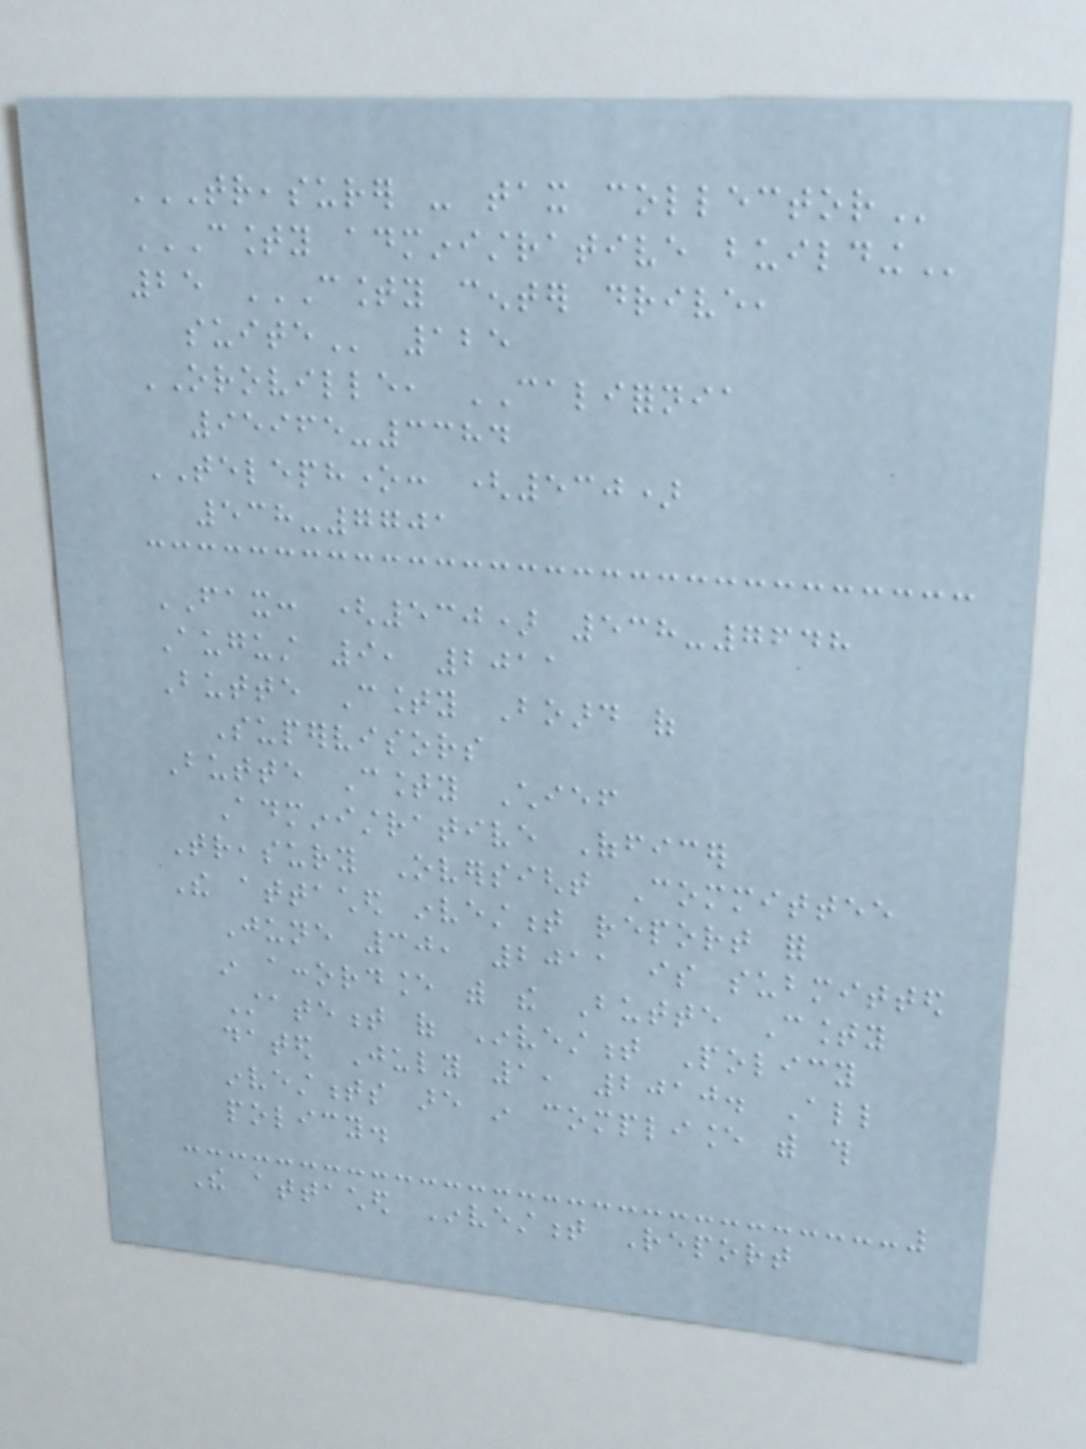TREASURER - TAX COLLECTOR
COUNTY ADMINISTRATIVE BUILDING
25 COUNTY CENTER DRIVE,
SUITE 125
OROVILLE, CALIFORNIA
95965-3384
TELEPHONE: (530)
538-7701
FAX: (530) 538-7648
August 9, 2011
Butte County Board of
Supervisors
Butte County Chief
Administrative Officer
Treasury Oversight Committee
The attached investment report for
June 30, 2011 is submitted
in accordance with the Butte County
Statement of Investment Policy
dated July 1, 2010. All
investments are in compliance with this
policy.
The attached Investment Report
